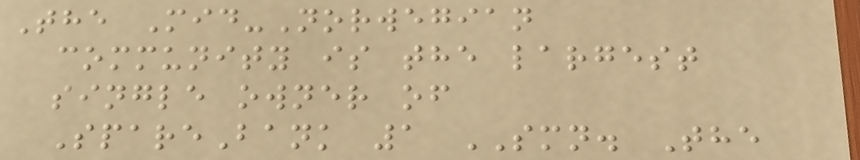The Mid-Norwegian
community is the largest
single owner of
SpareBank 1 SMN. The
